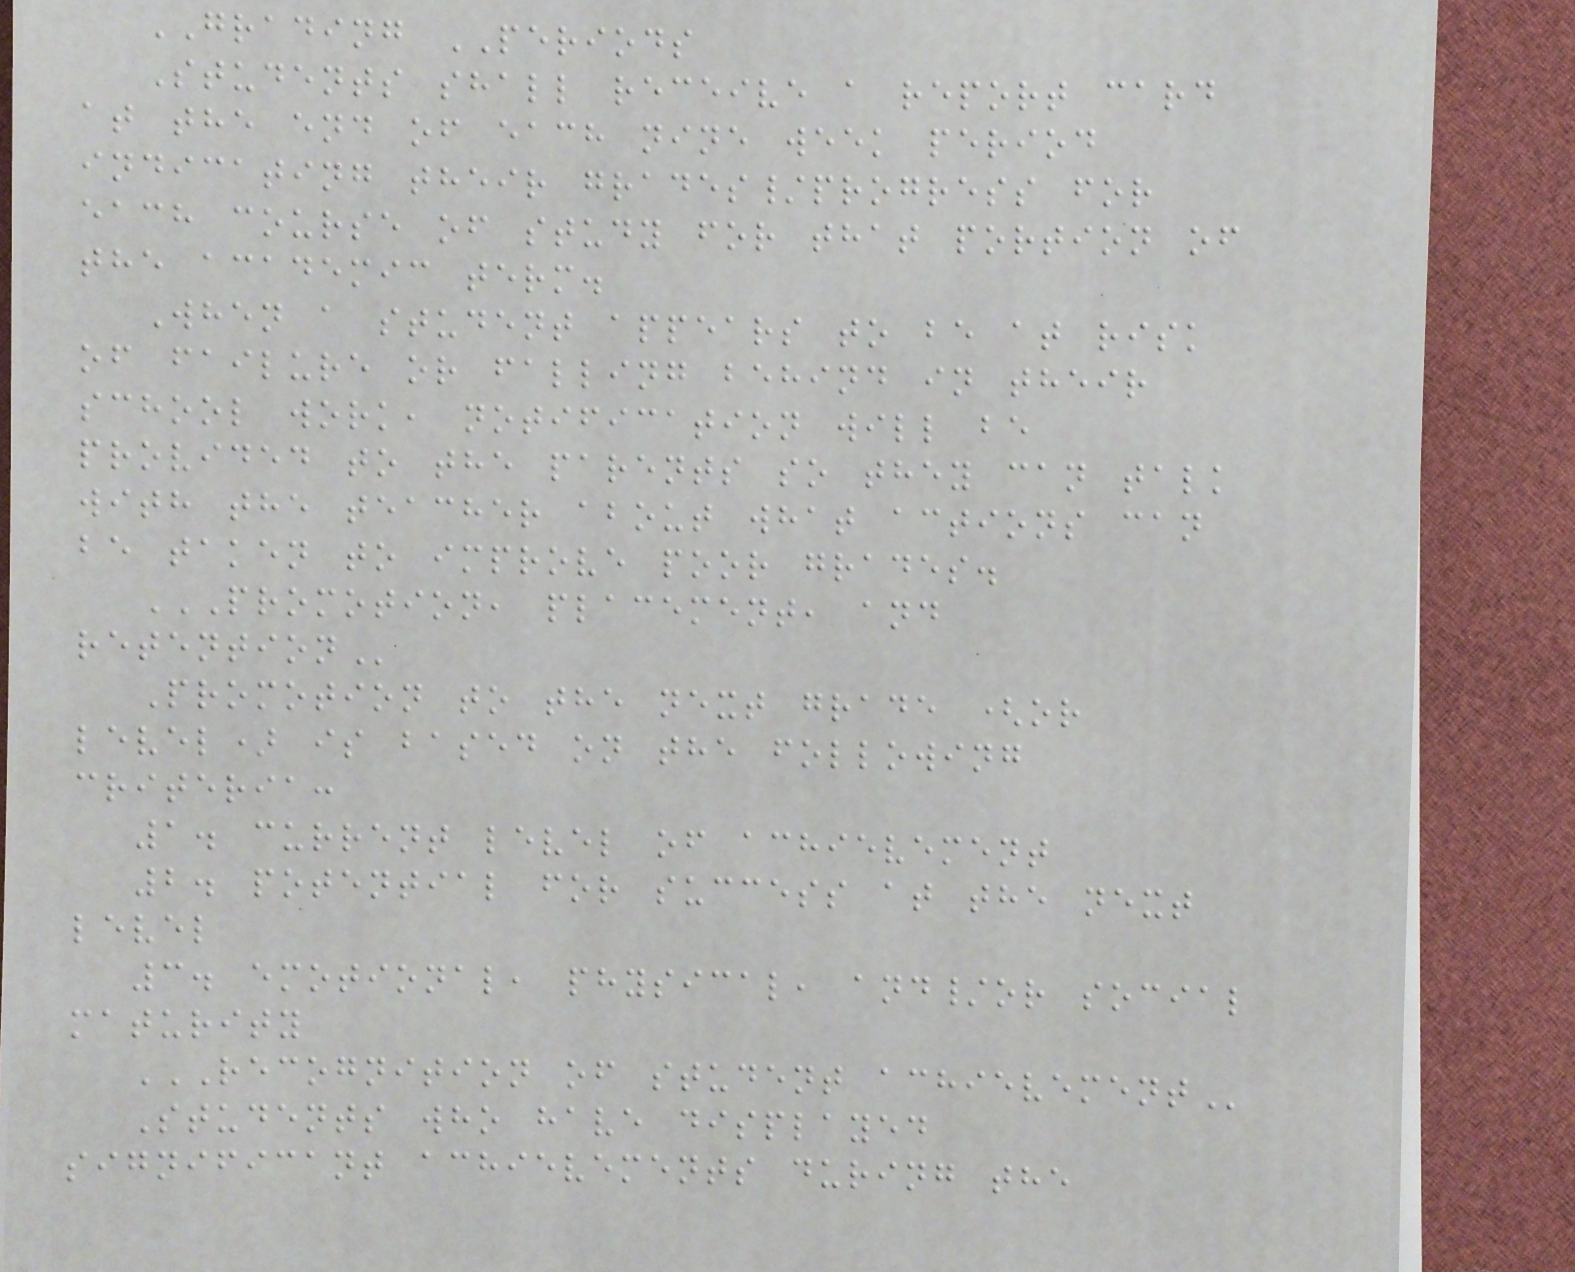GRADING PERIODS
Students shall receive a report card
at the end of each nine week period
indicating their grades/progress for
each course of study for that portion of
the academic term.
When a student appears to be at risk
of failure or falling behind in their
school work, notification will be
provided to the parents so they can talk
with the teacher about what actions can
be taken to improve poor grades.
PROMOTION, PLACEMENT, AND
RETENTION
Promotion to the next grade (or
level) is based on the following
criteria:
1. current level of achievement
2. potential for success at the next
level
3. emotional, physical, and/or social
maturity
RECOGNITION OF STUDENT ACHIEVEMENT
Students who have displayed
significant achievements during the
